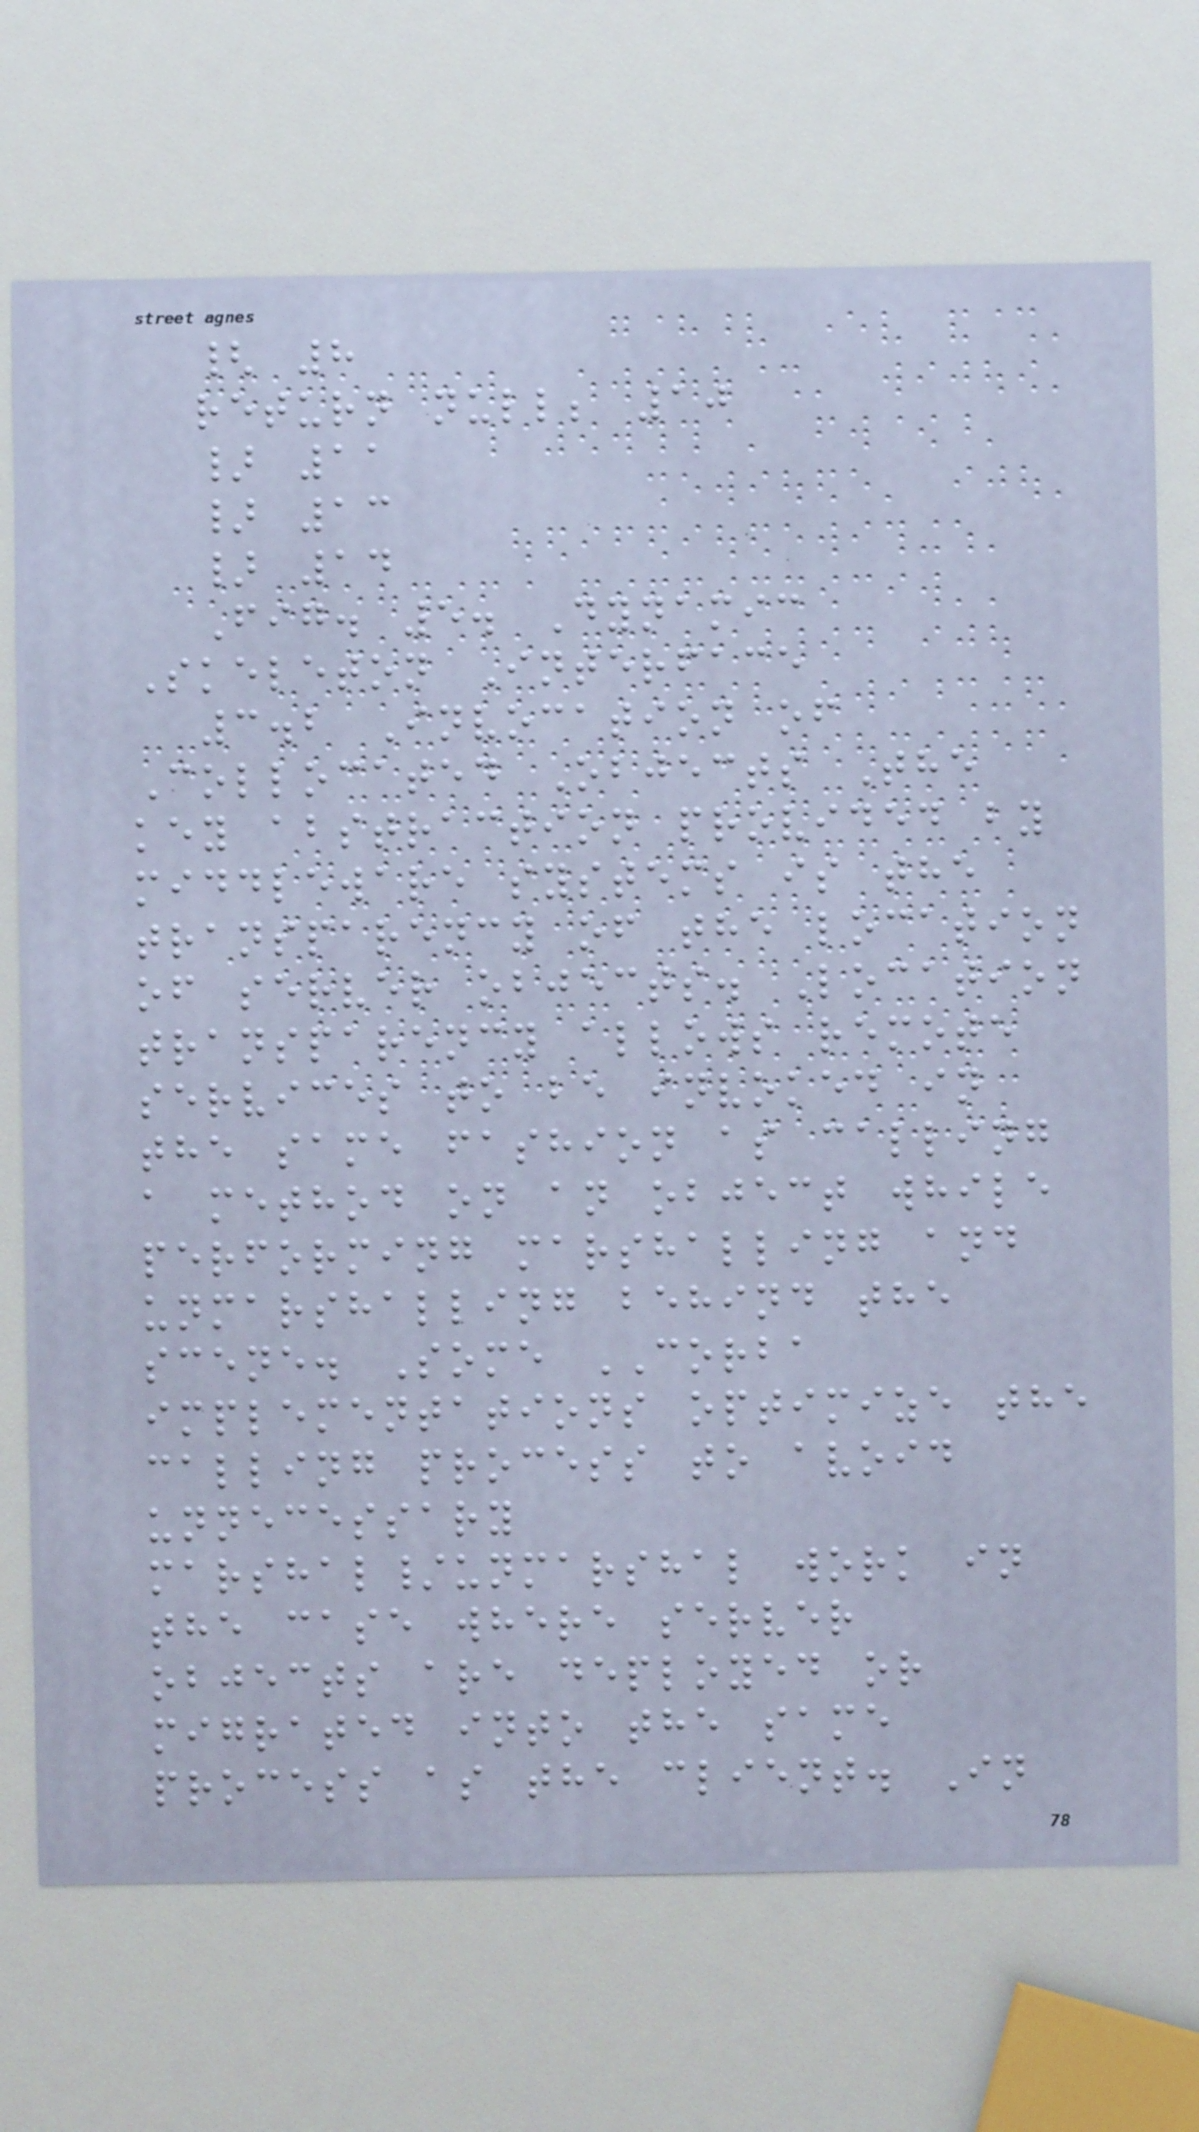{ 8
return null; 10
} 11
} 13
} 14
Fig. 5. Dynamic
Skeleton Interface
3.2 Invocation of
Collocated Objects The
key abstraction provided by
middleware systems is the
transparency of the location
of server objects. Location
transparency allows remote
services to be invoked in
the same fashion as calling
a method on an object while
performing marshalling and
unmarshalling behind the
scene. Some CORBA
implementations optimize the
calling process to avoid
unnecessary
marshal/unmarshal work in
the case where server
objects are deployed or
migrated into the same
process as the client. In
